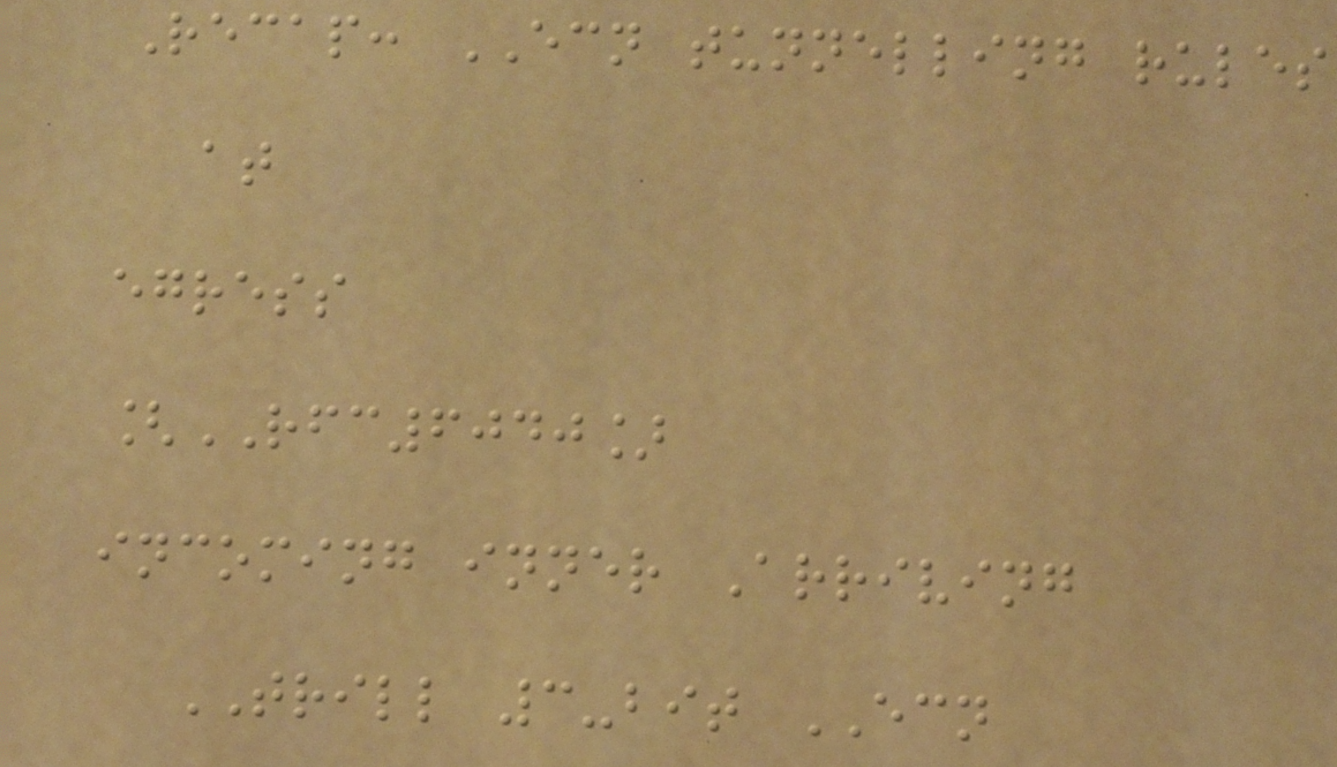Recap: ECN tunnelling rules
at
egress
[RFC6040]
incoming inner Arriving
TRILL 3-bit ECN
